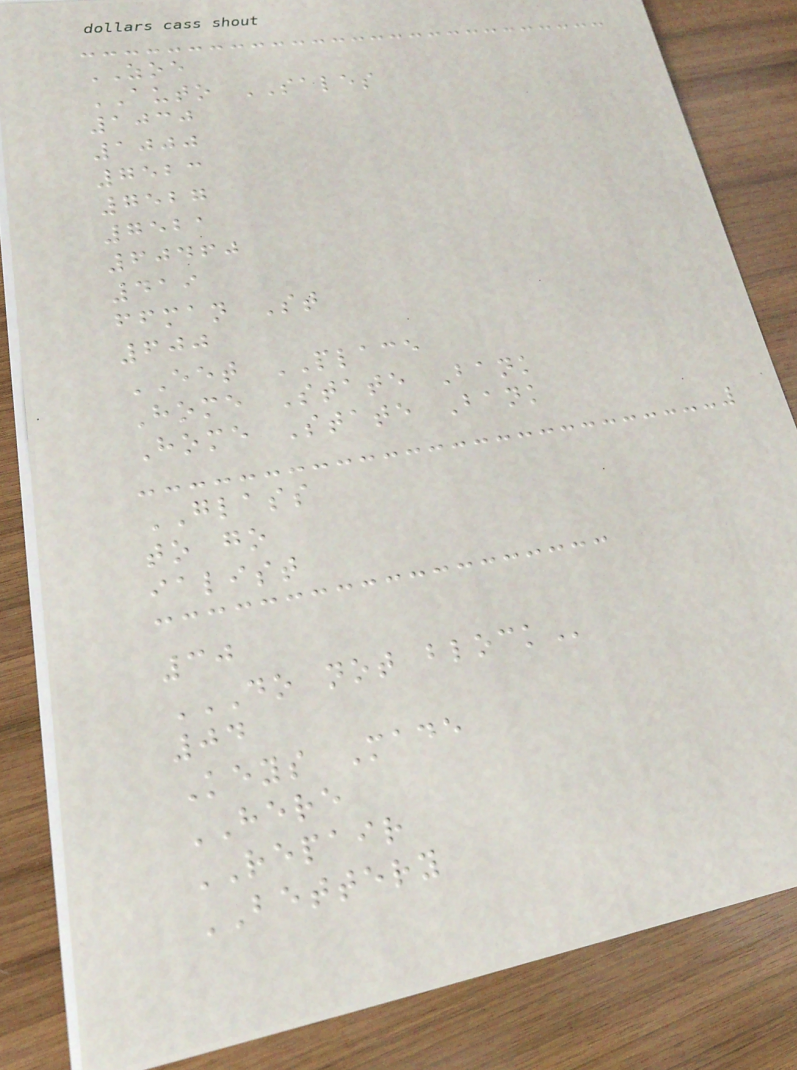ZOE
AUTO SALES
1030
1000
7523
7527
7521
60460
419
ffman St
600
EET PLACE
Home State Bank
Home State Bank
GLASS
to go
ialist
30
DO NOT BLOCK
04
Keys Made
HERE
REPAIR
BETTERY
